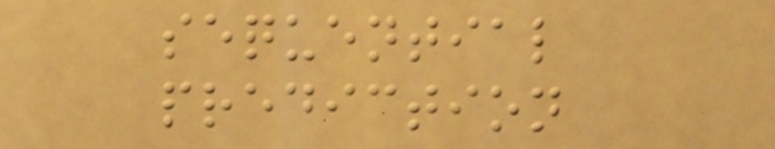sequential
prediction
